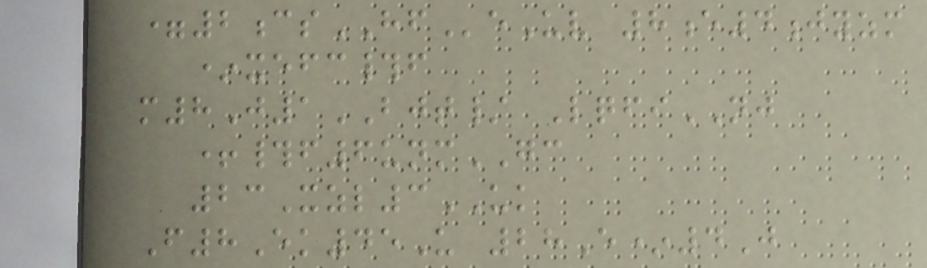=2csHFeUv 8e4jyzm
*xefc#f
m8J1BJT/ LqfiNJ
+#f6unmGC
23Xzl3UK
F8Ek45U 28E*4J
